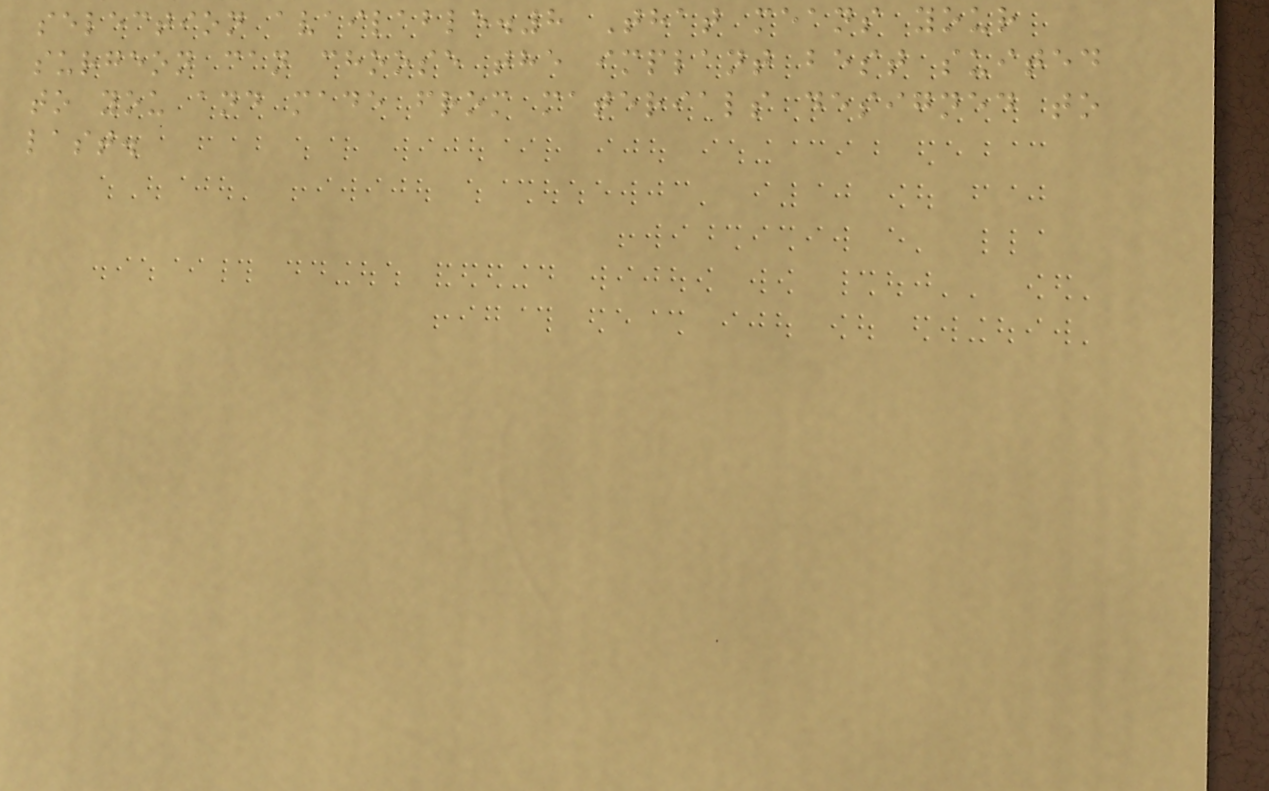selection available.8 That means your
surgeon can choose the implant best suited
to you and made from materials designed to
last.
